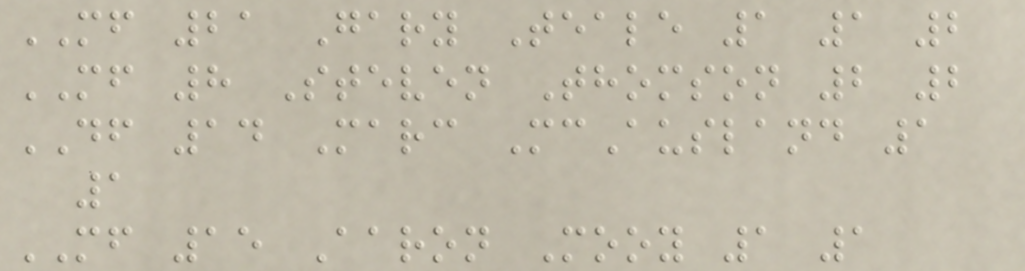MF 21 Gary Teale 1 1 2
MF 8 Steven Thomson 2 2
DF 14 Marc McAusland 1
1
MF 15 Aaron Mooy 1 1
